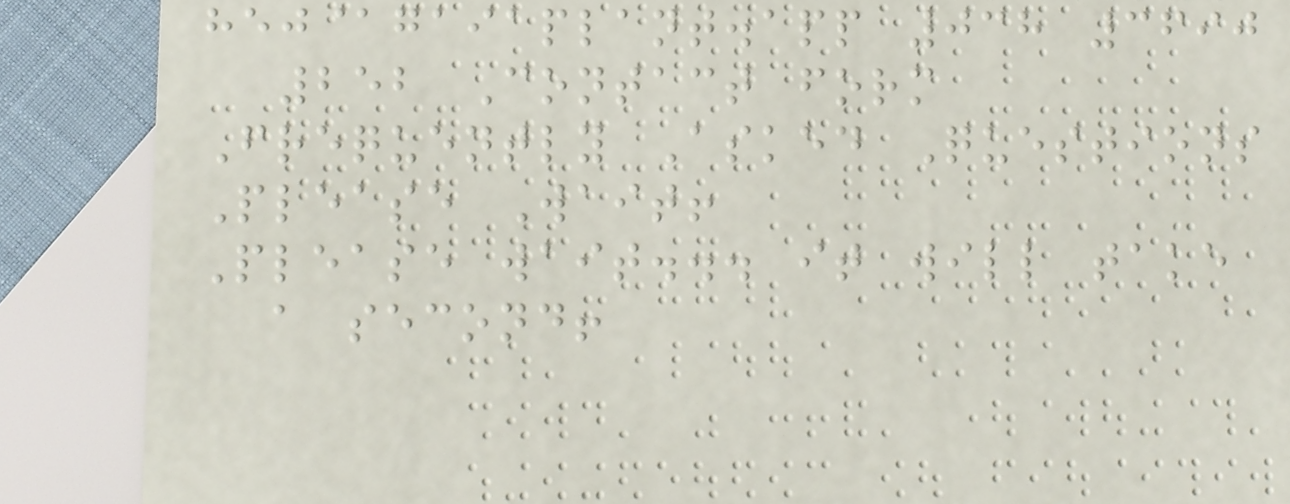hej@gaiaplant.app 038 3690
252 Contact form
Frequently Asked Questions
Please Wait!
Please wait... it will take
a second!
